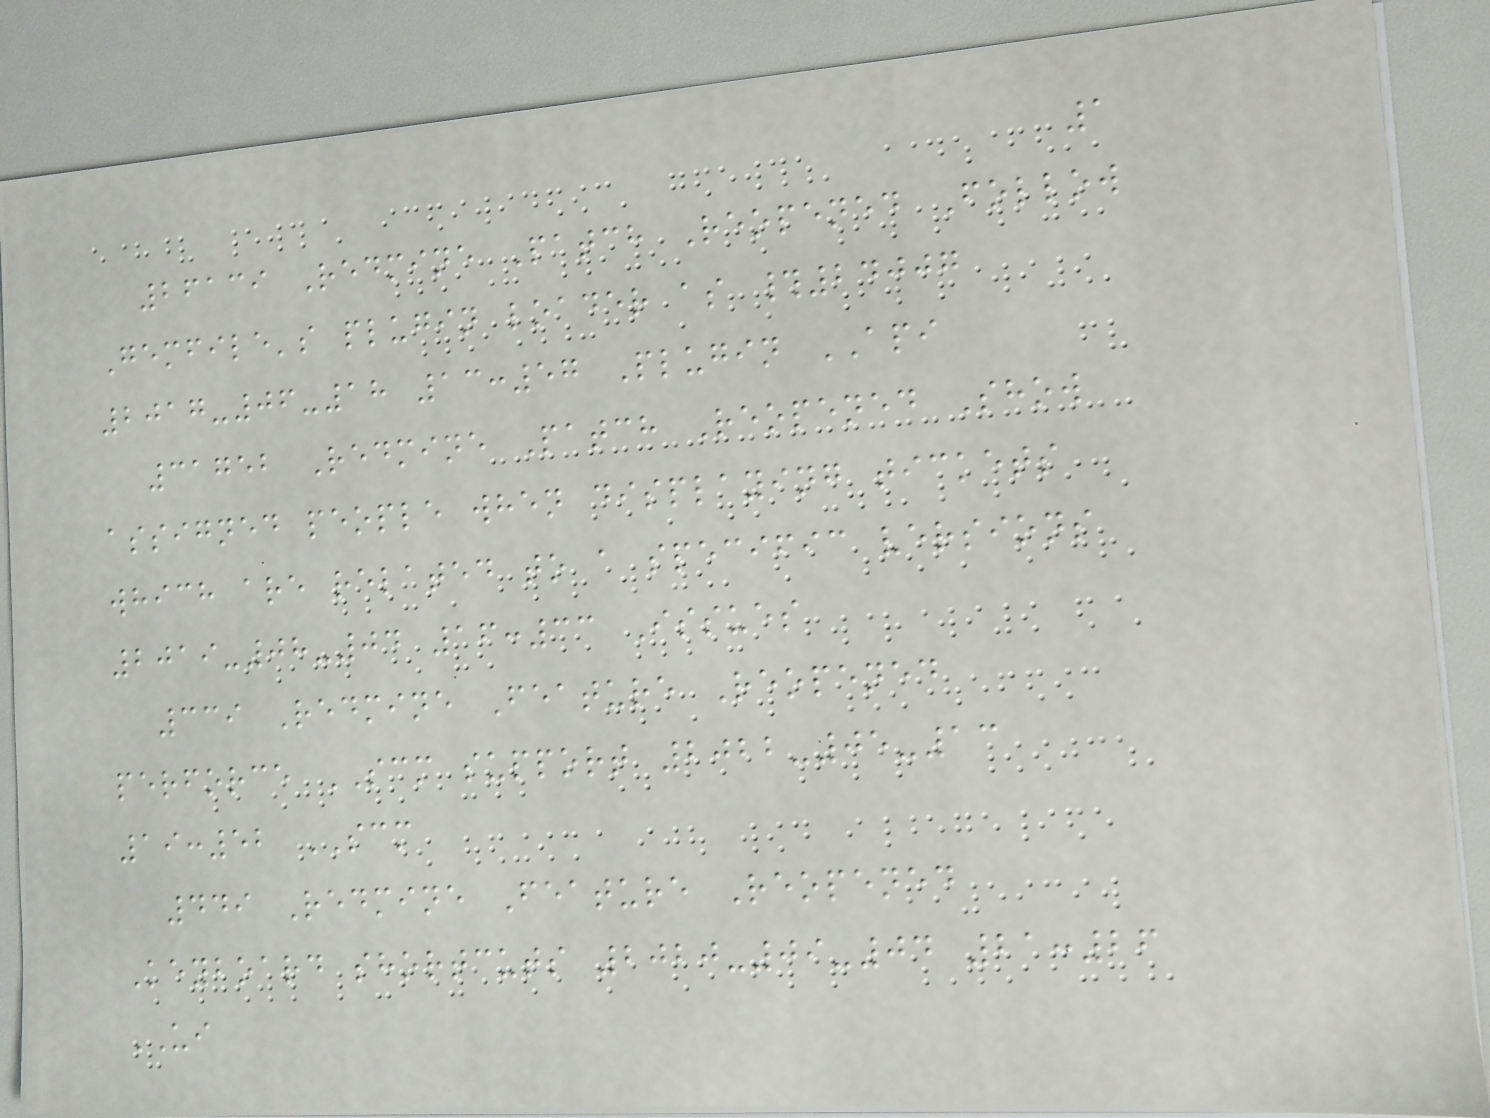1
26139 Redmine Patch Reopened Follow
Gemfile's plugin loader as #24007
2017-06-18 13:57 Plugin API
31752 Redmine Patch Reopened Show
assigned people when displaying tickets
which are related to a specific versions
2019-08-04 16:33 Issues
339 Redmine Feature Reopened
perforce SCM support 2022-05-13
19:52 SCM
449 Redmine Feature Reopened
Keyboard shortcuts 2020-09-04 21:26
UI
